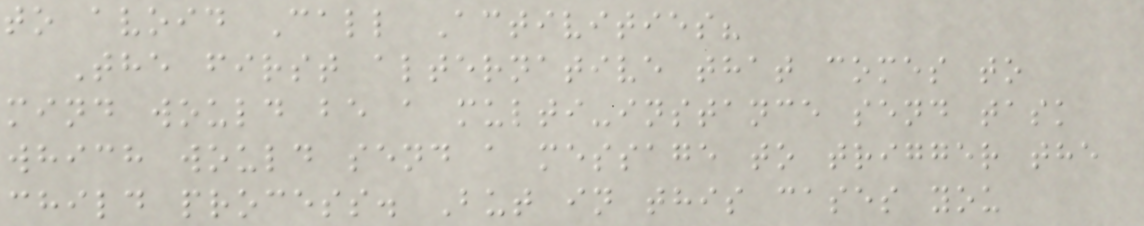to avoid Call Activities?
The first alternative that comes to
mind would be a multi-instance send task
which would send a message to trigger the
child process. But in this cases you
